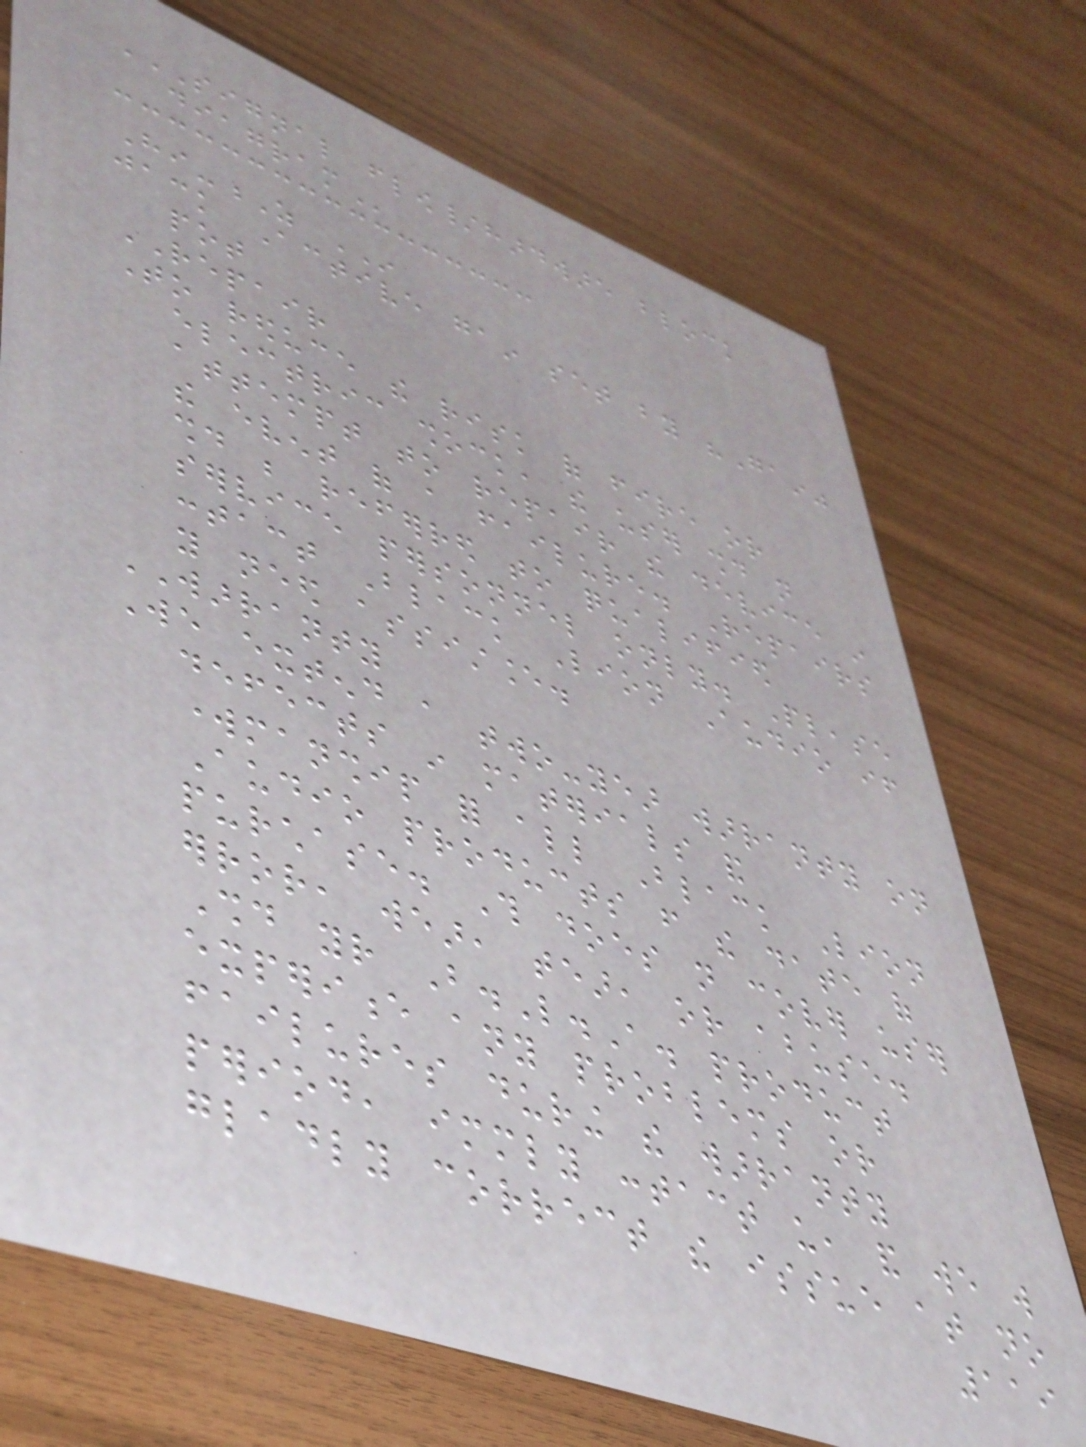SIGNAL FLOW/HARDWARE BLOCK
DIAGRAM
Hi-Z IN
jack Active gain set by "Gain"
pot
REPAIR
To reduce the risk of fire or
electric shock, the user should not
attempt to repair the device in
the event of a failure. Repairs
should be referred to qualified
service personnel only. Please
contact Black Lion Audio if
you need assistance.
WARRANTY
We extend a two-year warranty on
defects in materials and
workmanship for all Black Lion
Audio products from the date of
purchase. This does not cover user
error, wear, tear, or abuse.
Should your B.L.A. product
experience any problems or
failures during the warranty
period, immediately contact us, and we will
gladly correct the issue at no
119
